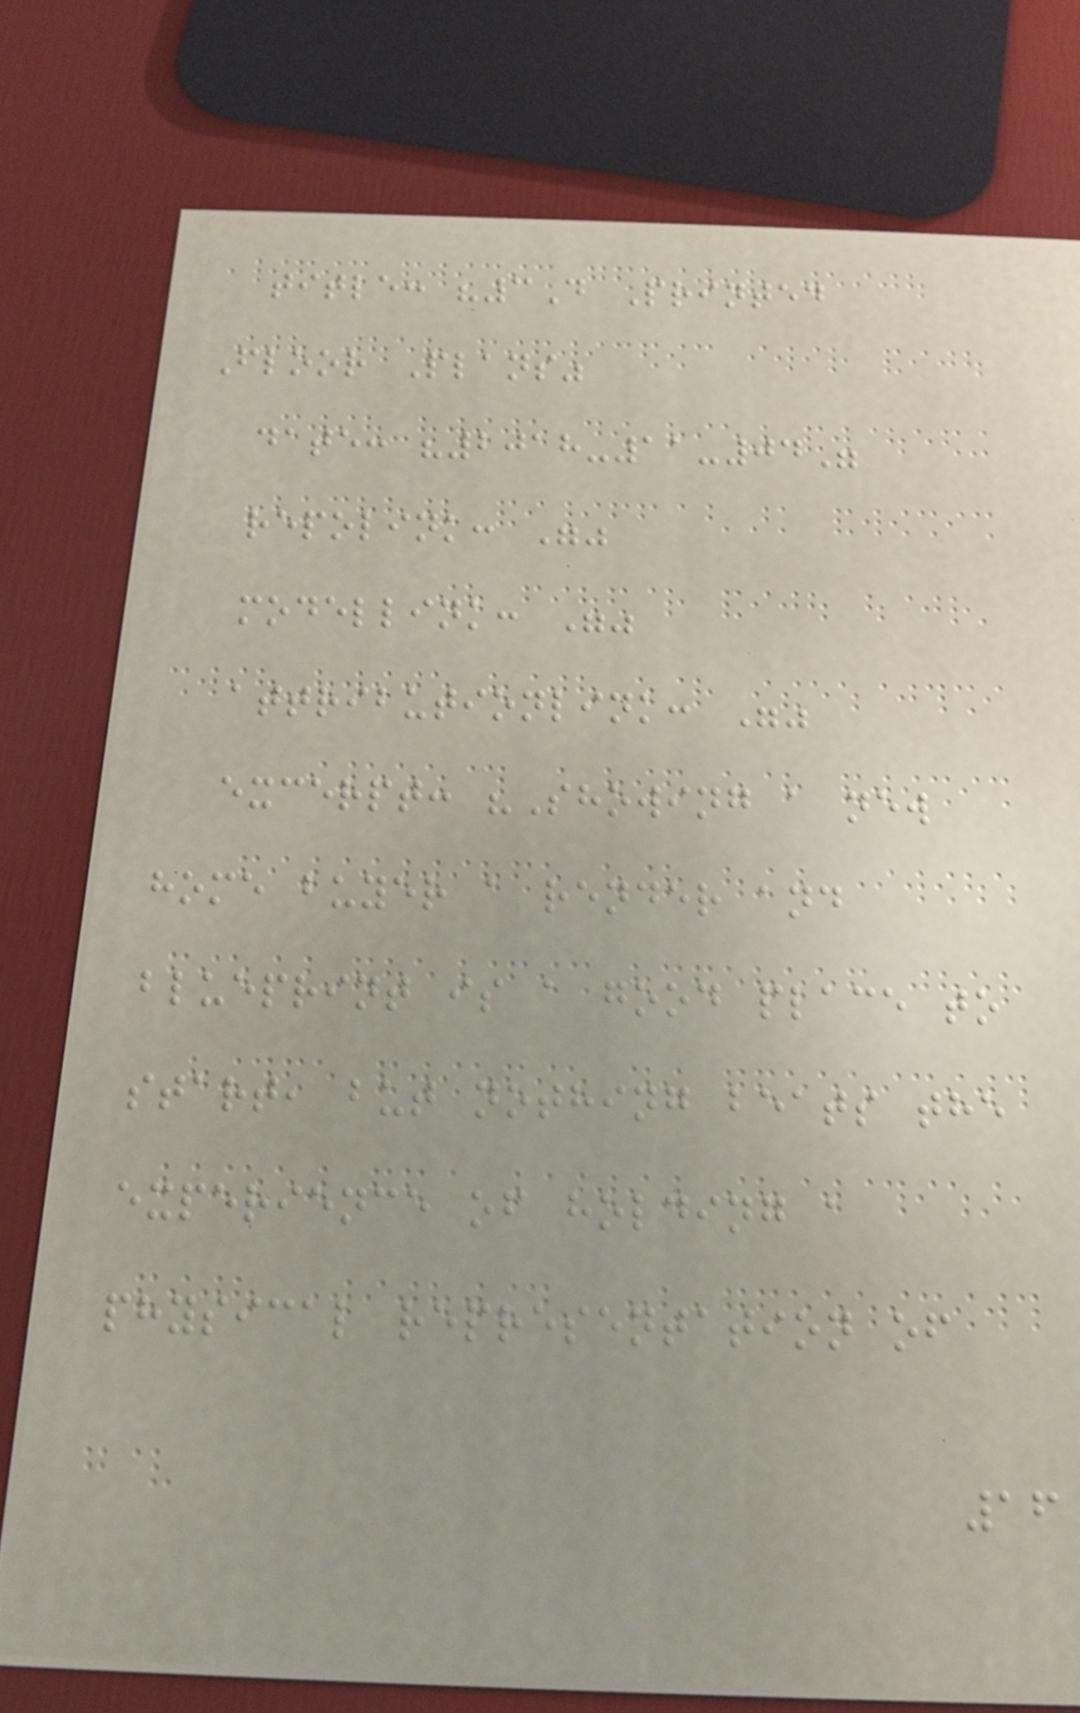title: "3D Printed
Floor Plans"
date: "2018-11-04"
repolink: ""
modellink: ""
attributionlink: ""
excerpt: "Showing a new
home buyer a render and
blueprint is a good place to
start, but nothing beats the
experience of holding a
physical representation of
16
